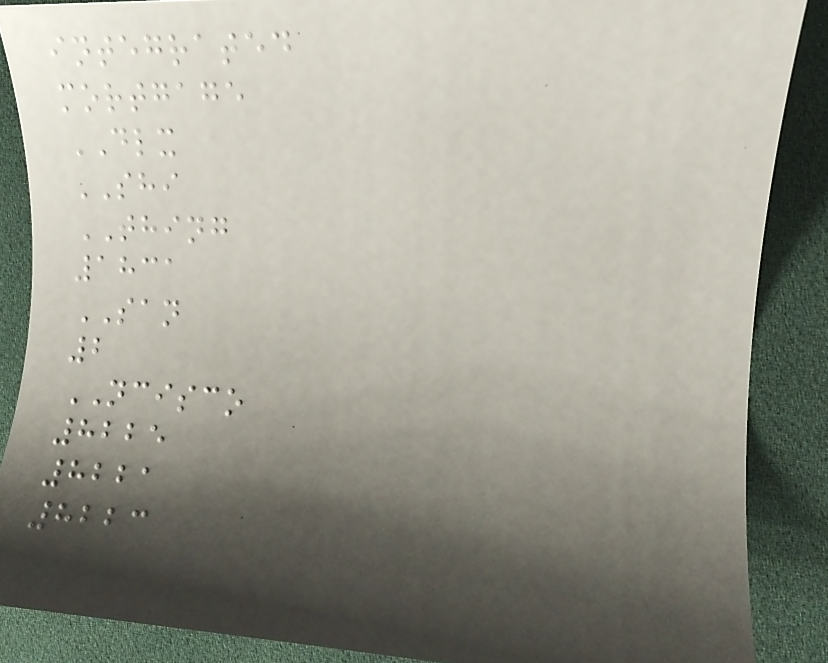integrated
mortgage
DLX
SHI
THING
1831
SAN
2
NCISCO
8225
8221
8223
